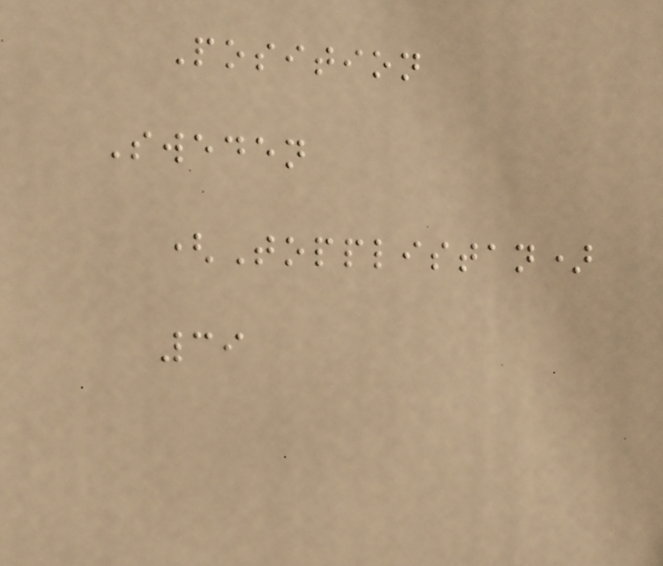Position
Sweden
(Topplistan)
39
